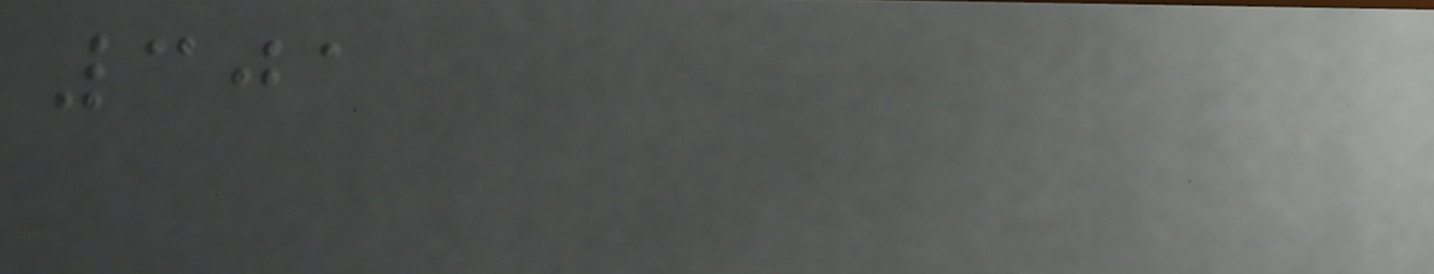301
